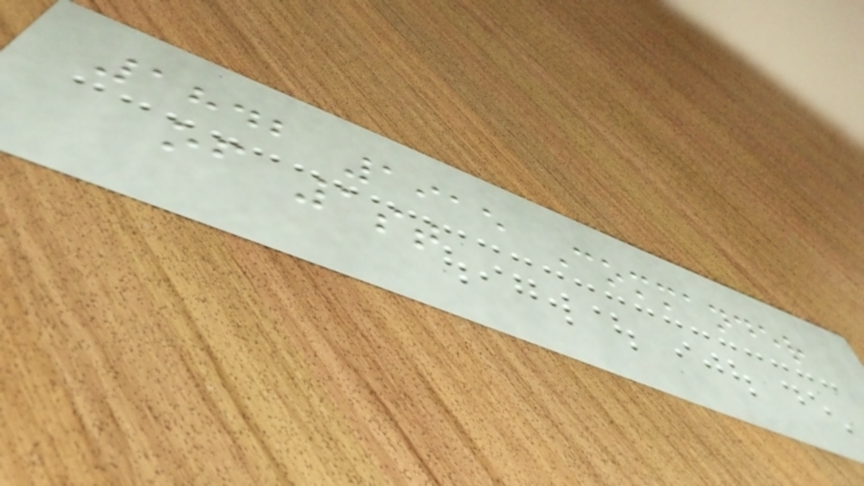1842 1915 Commander
of 1st
